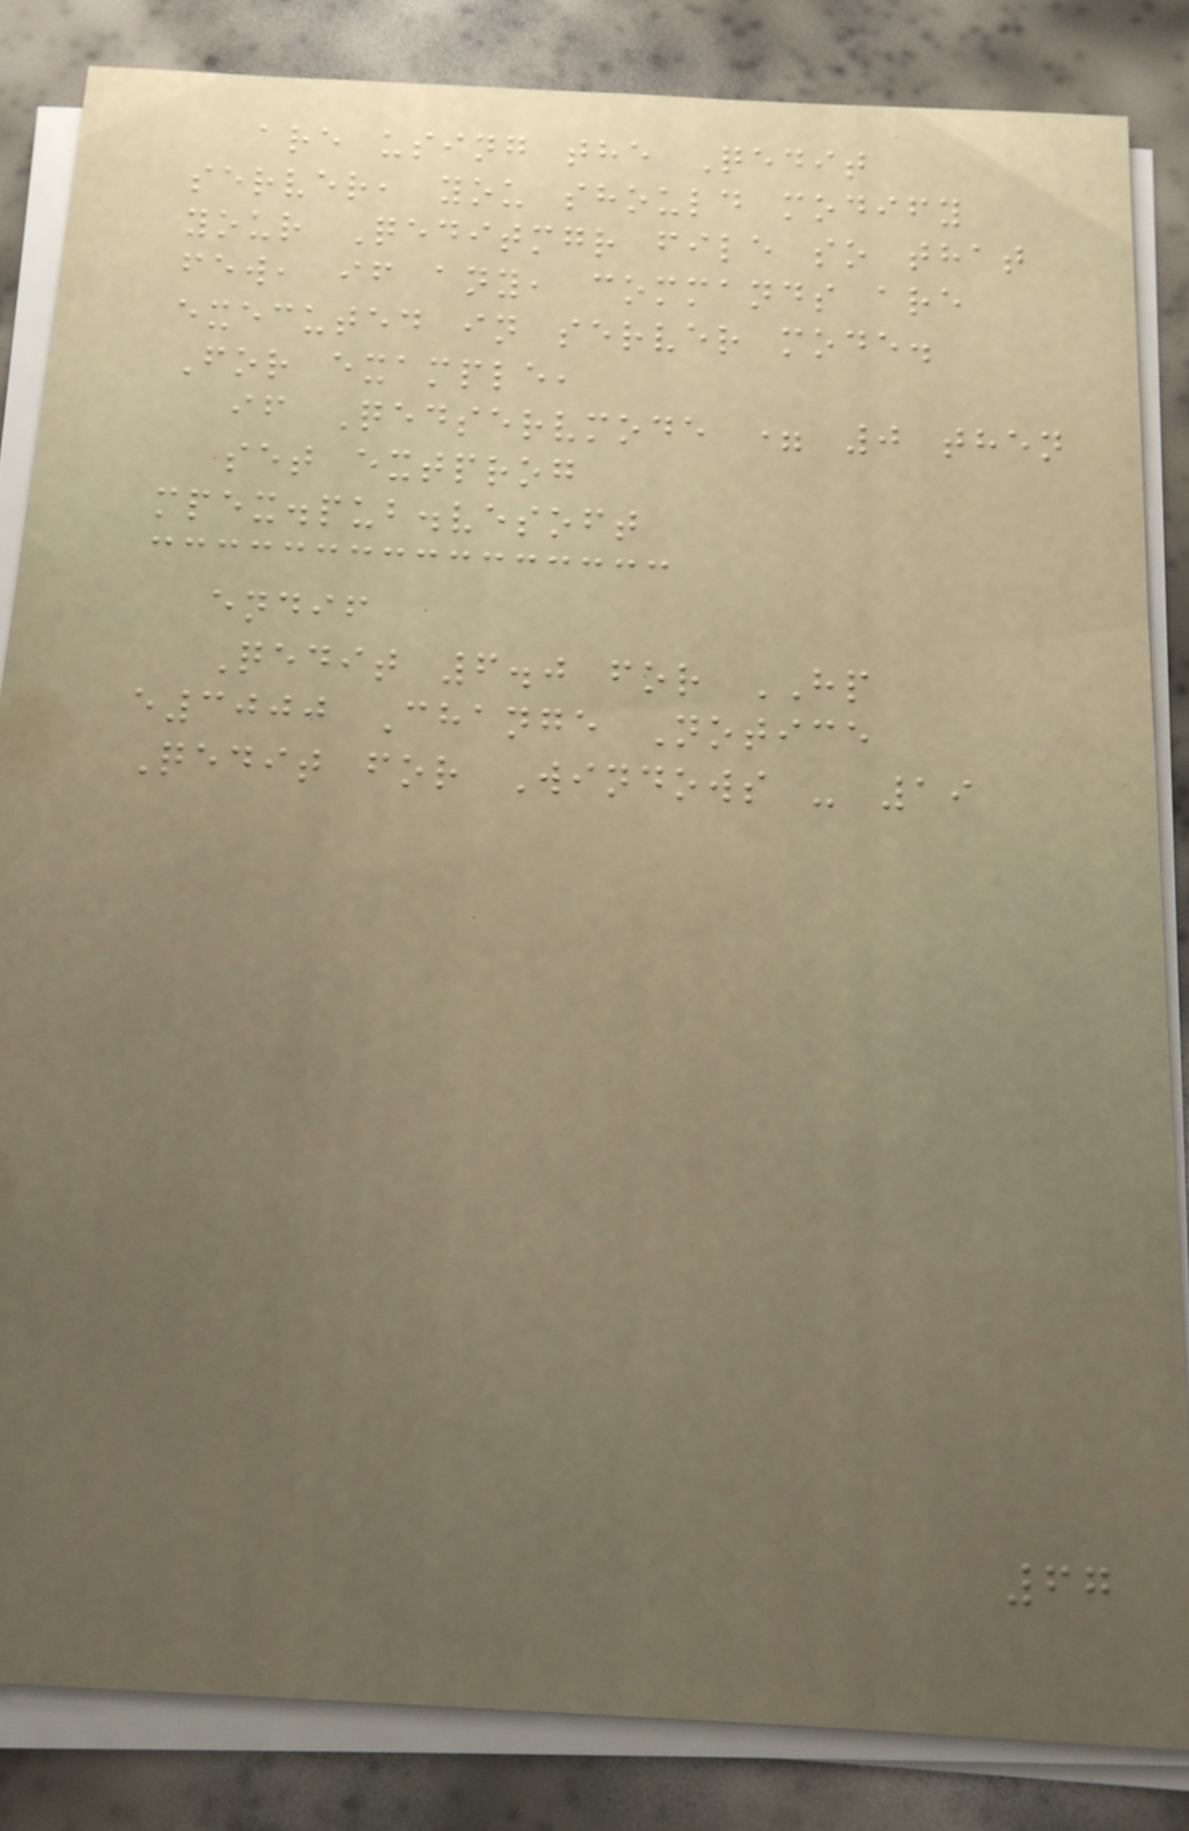are using the Qedit
server, you should modify
your Qeditmgr file so that
few, if any, commands are
executed in server mode.
For example,
if Qedservmode = 0 then
set extprog
mpex.pub.vesoft
endif
Qedit 6.0 for HP
e3000 Change Notice
Qedit for Windows - 19
67
